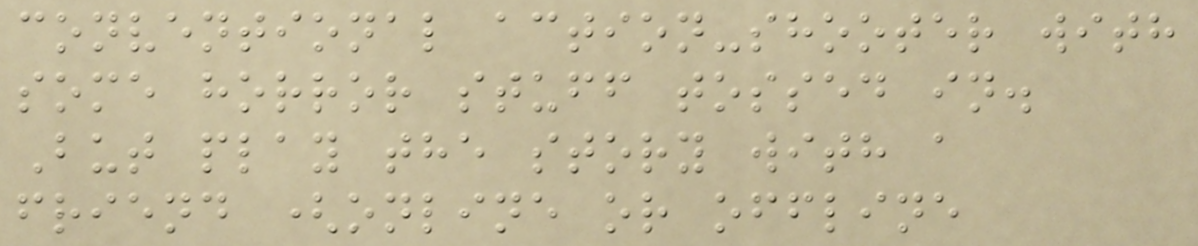conventional action-shooter with
some horror stuff tossed in.
But play the story with a
friend (online or offline
